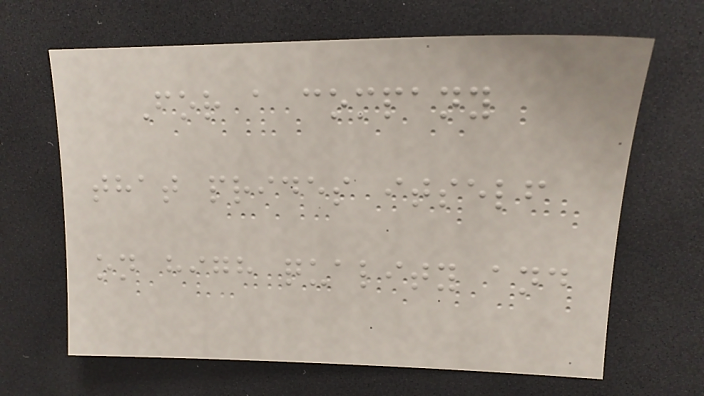For a company
that prides itself
on high quality and
